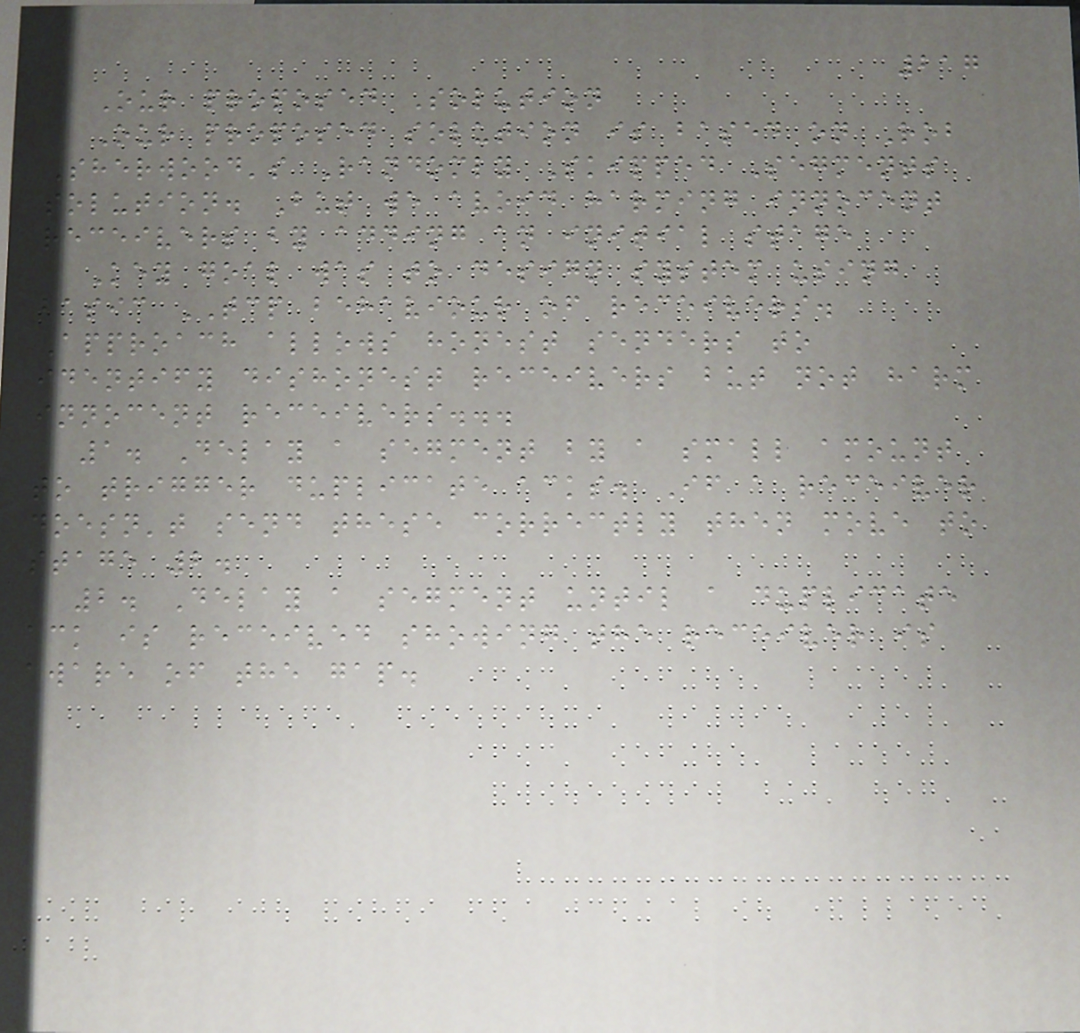217
Our proposed Solution
Our proposed solution is based on Rob
Sherwood's Randomly Skipped Segments
solution. But we avoid harming innocent
receivers by adding an initial stage
Key goal was to design system using
basic TCP behaviour of receivers.
Approach allows honest senders to
identify dishonest receivers but not harm
innocent receivers...
1. Delay a segment by a small amount
to trigger duplicate acks. If a receiver
doesn't send these correctly then move to
stage 2.
2. Delay a segment until a duplicate
ack is received showing the receiver is
aware of the gap.
